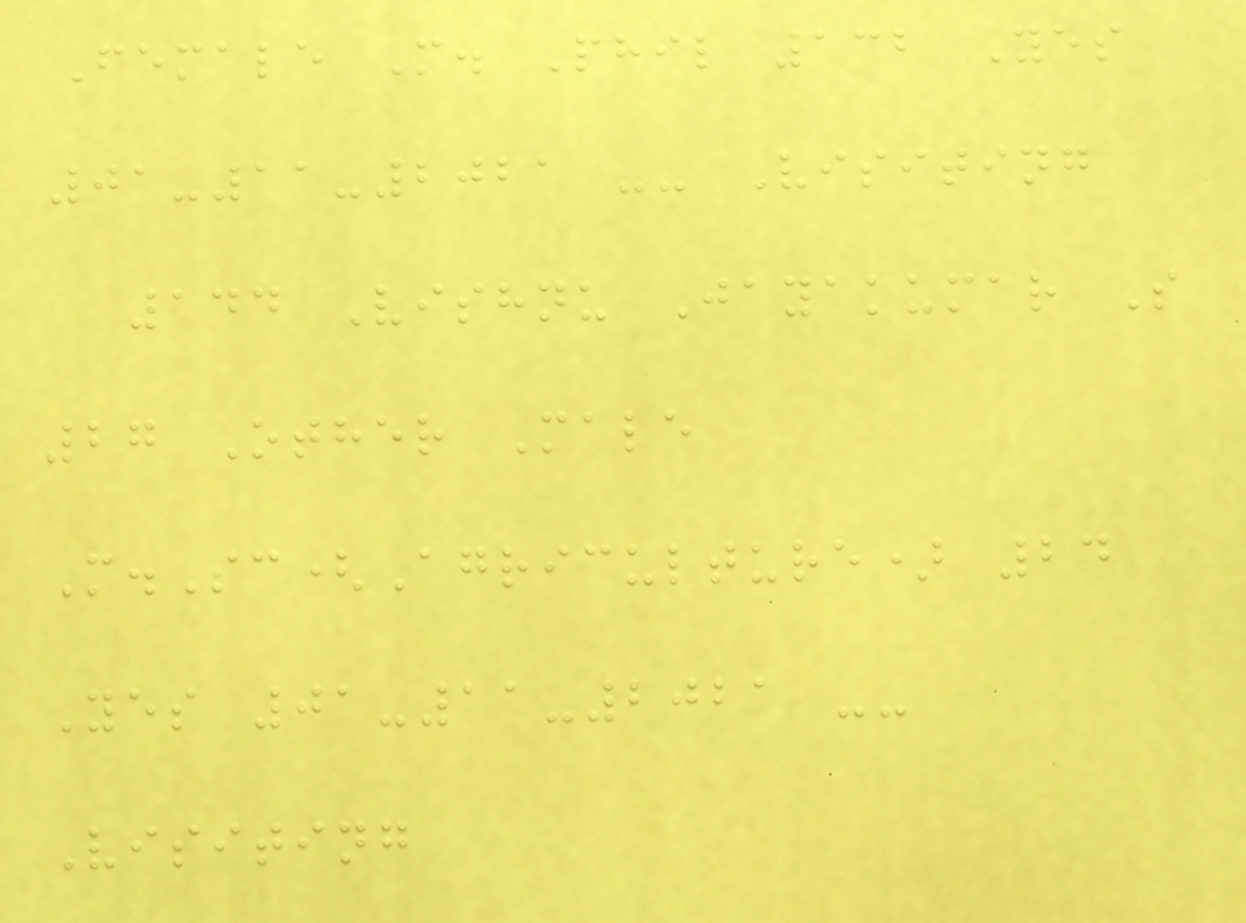Female M. Phil 132 Yes
01-11-2021 -- Visiting
144 Vishnu Jayakumar S
27 Other Male
M.Sc(Agriculture) 24
Yes 01-11-2021 --
Visiting
